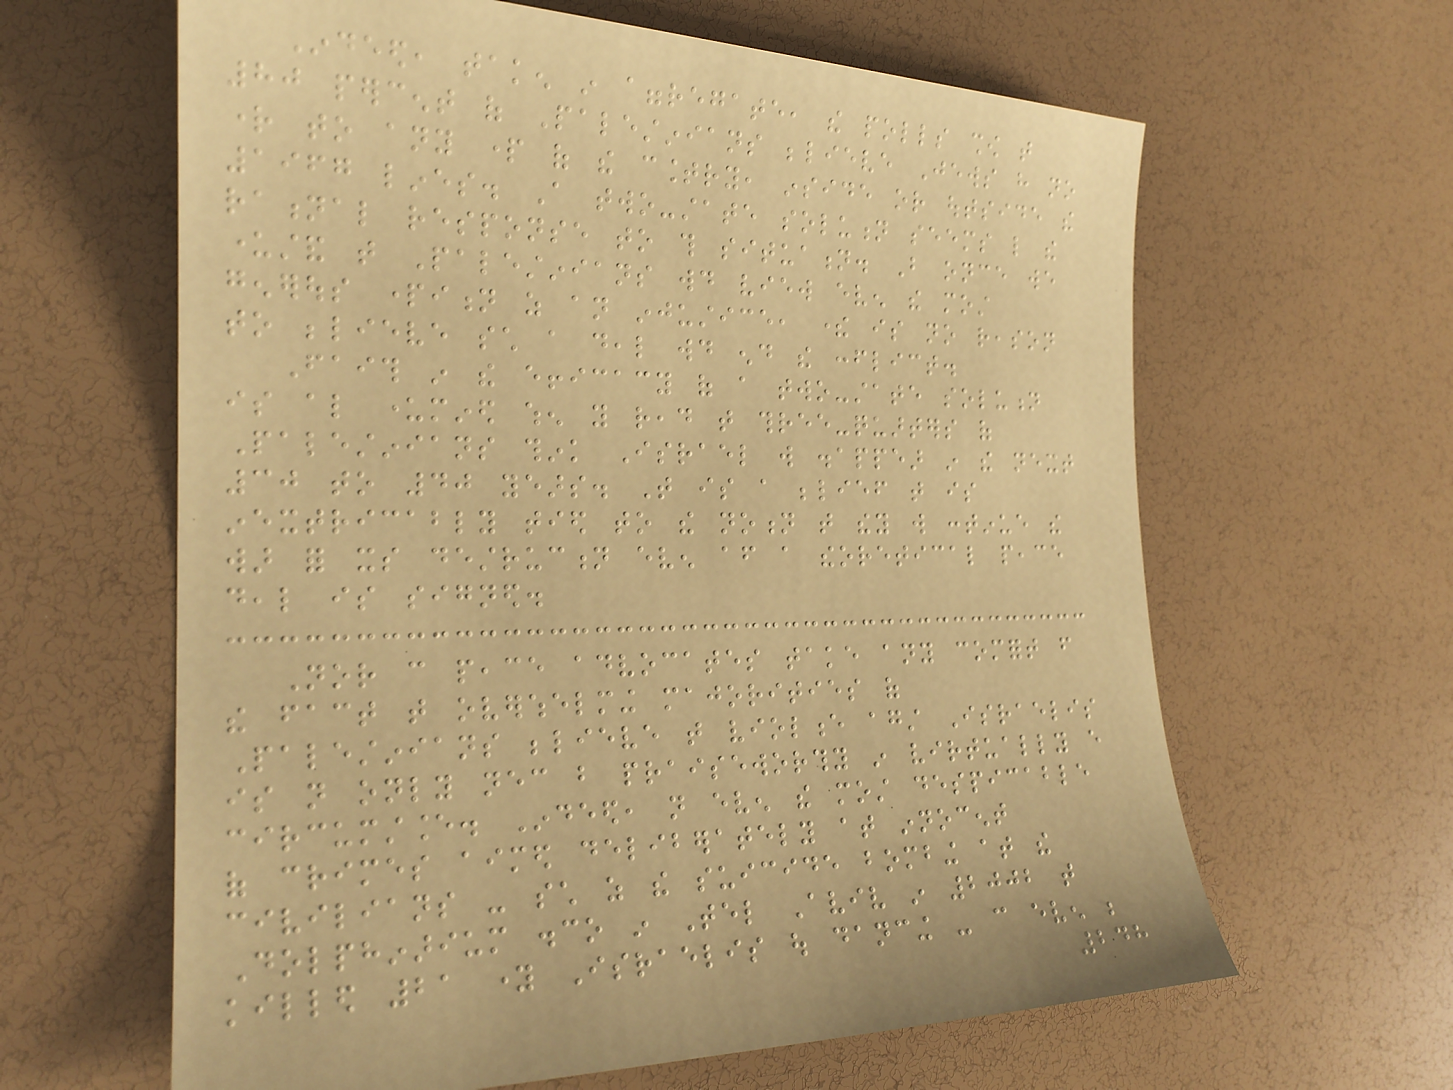Indeed, taken in aggregate, the polls show that
80 percent of Palestinians believe Jews have no
right to any part of the country, inside or outside the
1967 lines. A two-state solution seems like the
rational response to this situation. But once we
understand that Palestinians would view even the most
generous partition as an injustice, there is no reason
to believe such a deal would end the conflict.
Faith in the efficacy of a two-state solution
is also undermined when you read that three-quarters of
Palestinians think Israel will disappear in the next
30 to 40 years. That is a belief that is
inextricably tied to the notion that they will continue the
war for its destruction even after a theoretical peace
deal is signed.
Nor can peace advocates take any comfort from
the fact that overwhelming majorities of
Palestinians believe that violence against Israelis
is not only necessary but praiseworthy in virtually every
circumstance. Indeed, not even the most despicable
of crimes aimed deliberately at innocent
civilians - such as the suicide bombing at the
Dolphinarium disco in Tel Aviv in 2002 that
killed 21 young Israelis out dancing - can even be
248
